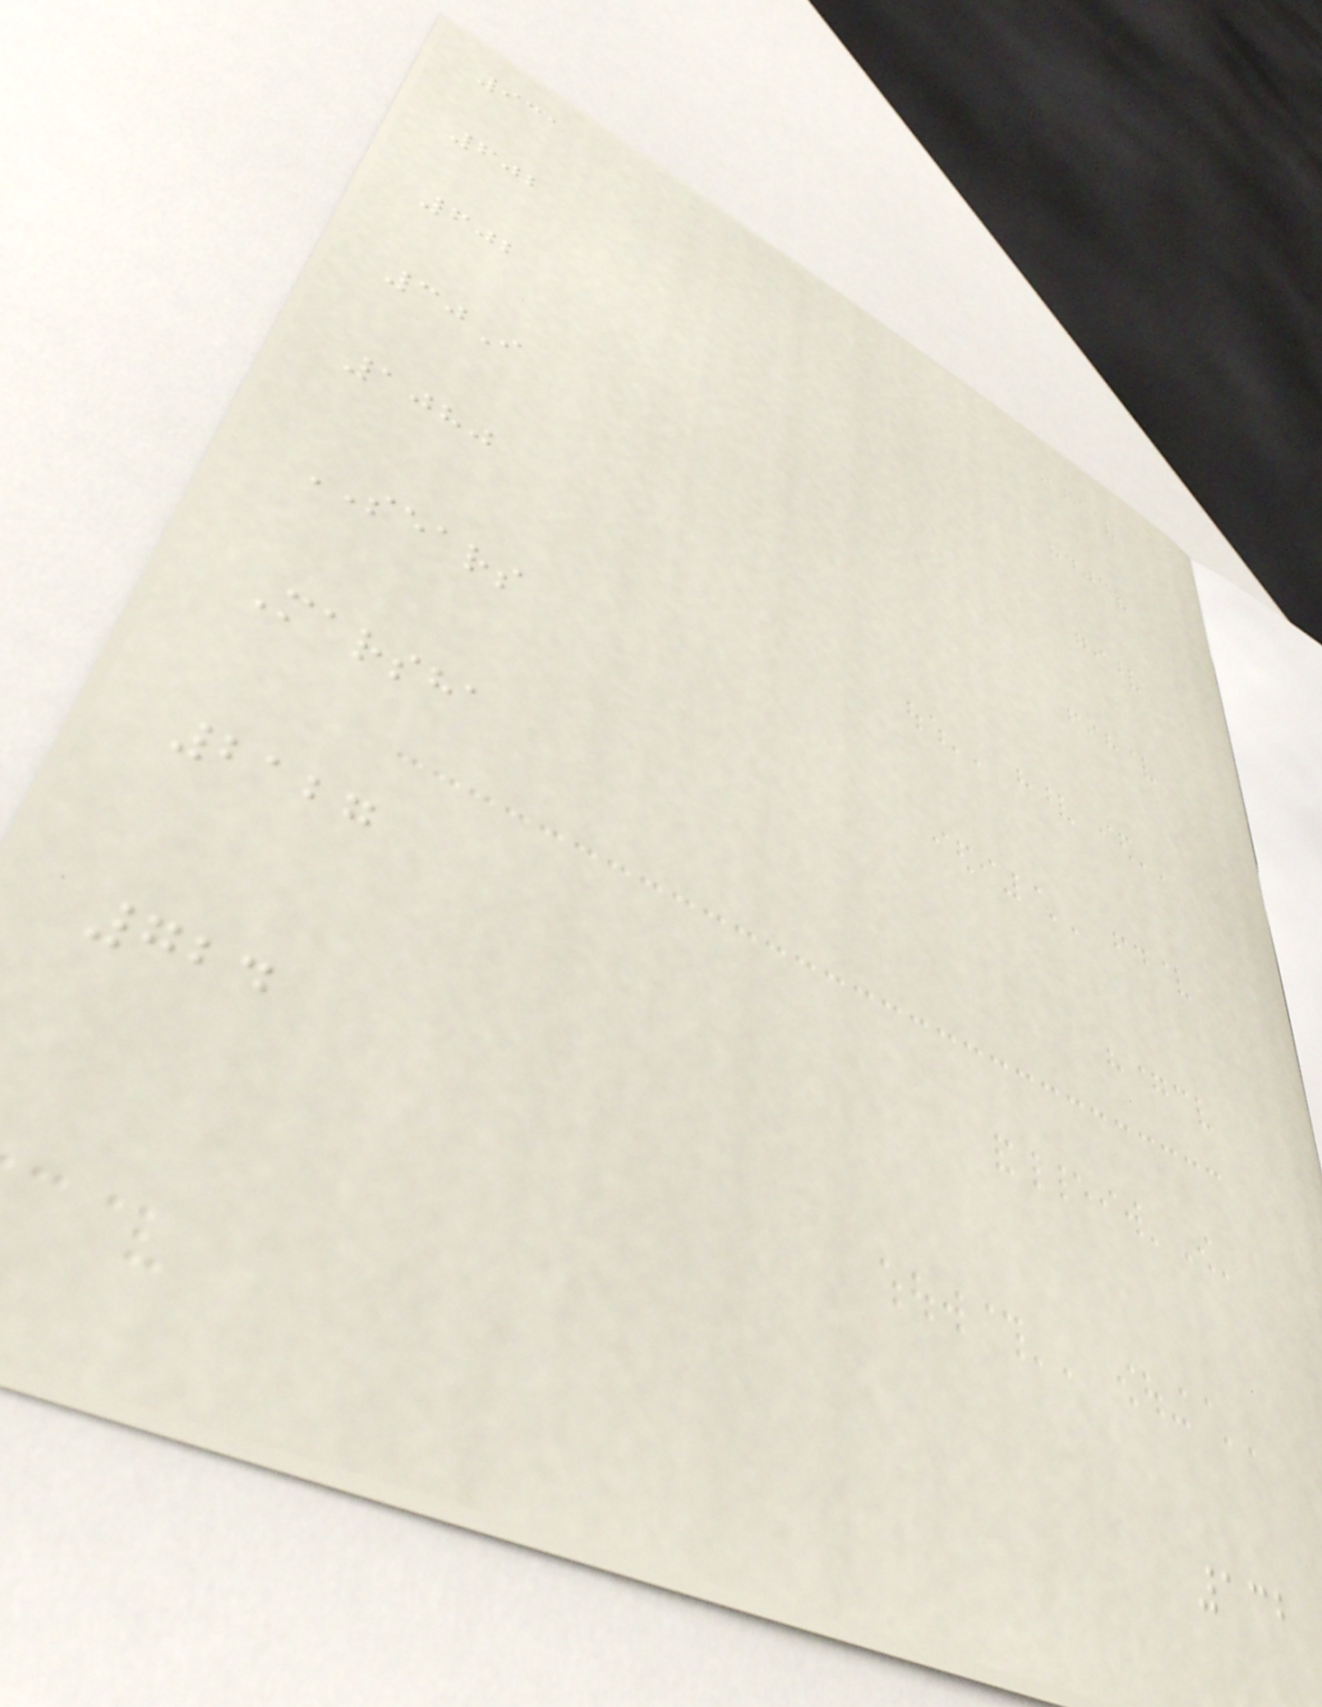931
602
602
30I
1080
SEARS
Marsha
2127
724
132
